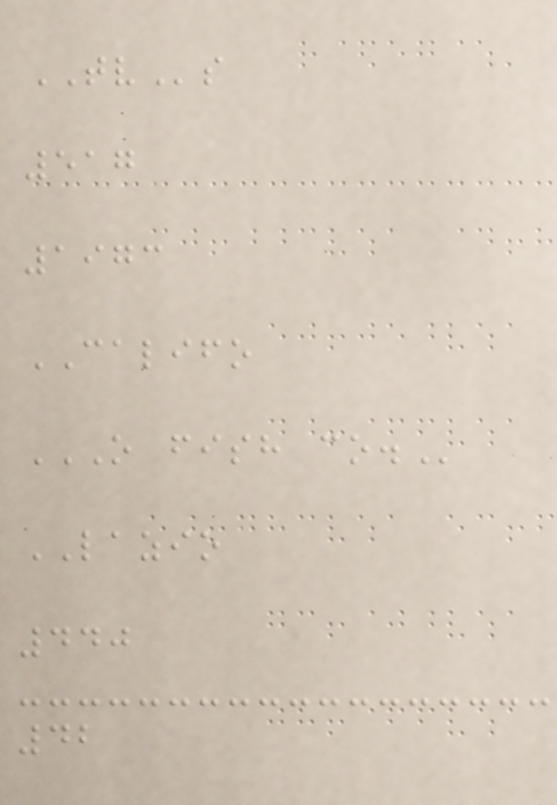TVs
517
1973
CALIFO
O FISH CO.
LAZIO
440
42
